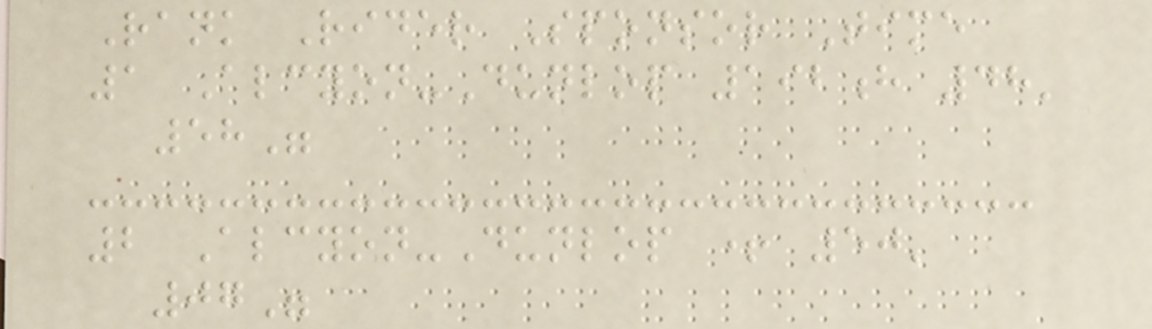Rank Rider Sponsor Time
1 Alcyon-Dunlop 192h 48'
58"
2 Alcyon-Dunlop + 50'
07"
